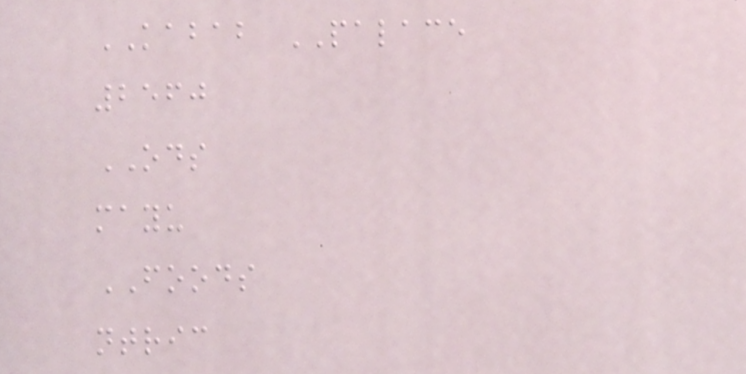KABAB PALACE
2560
ODS
mayu
FOODS
ntric
